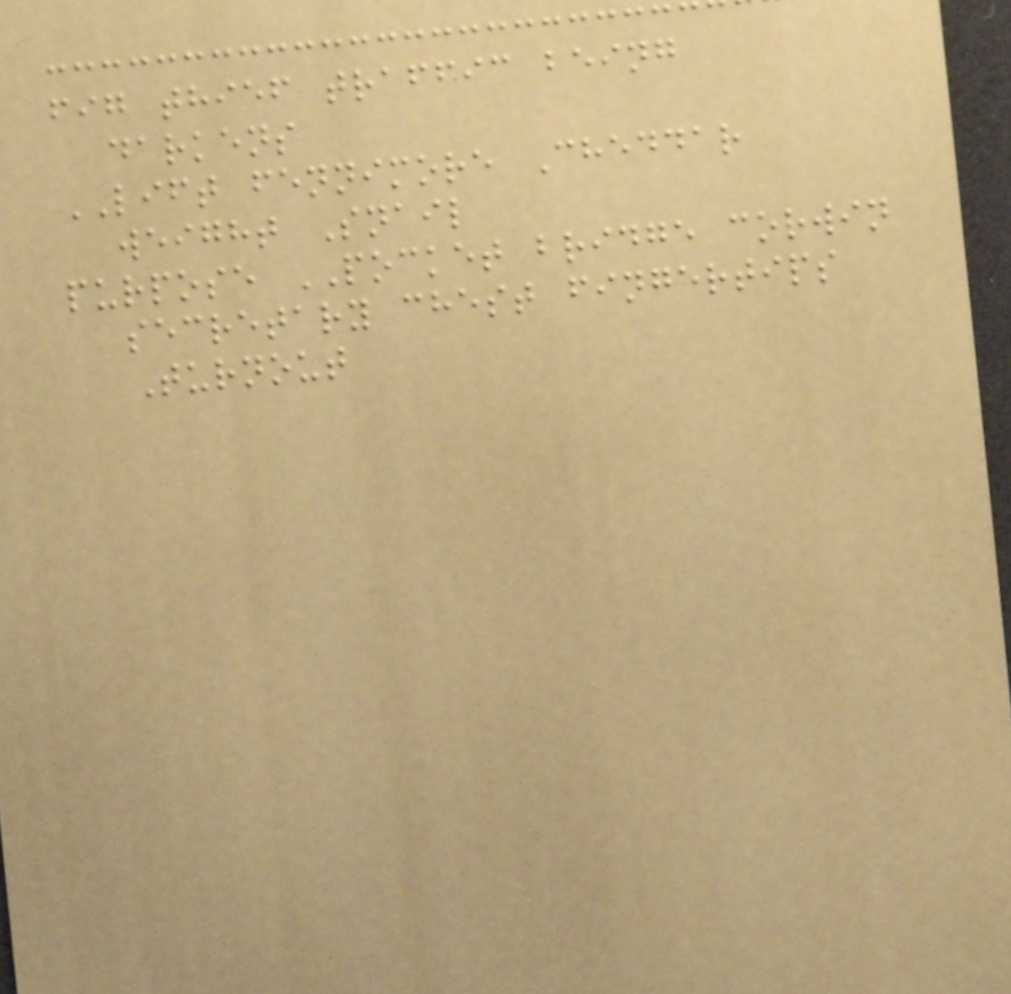fig thief traffic being
darkens
LIFT fennimore Cheddar
weight Snail
purpose POCKET bridge corwin
secretary chest fingertips
Turnout
